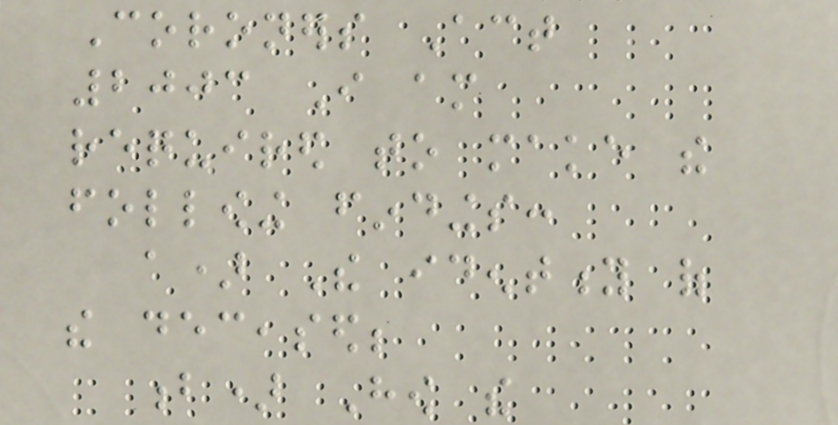Coroners Act
2003 I am
required to make the
following findings:
a) The identity of
the deceased;
b) How the
